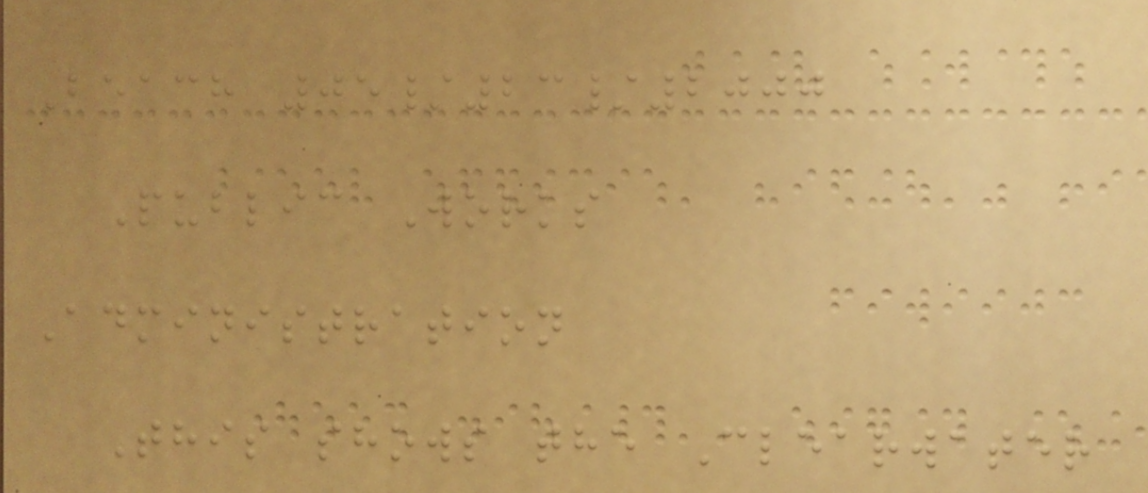Beach 05/23/2000
Public Works
Administration
This shows the Clearwater
